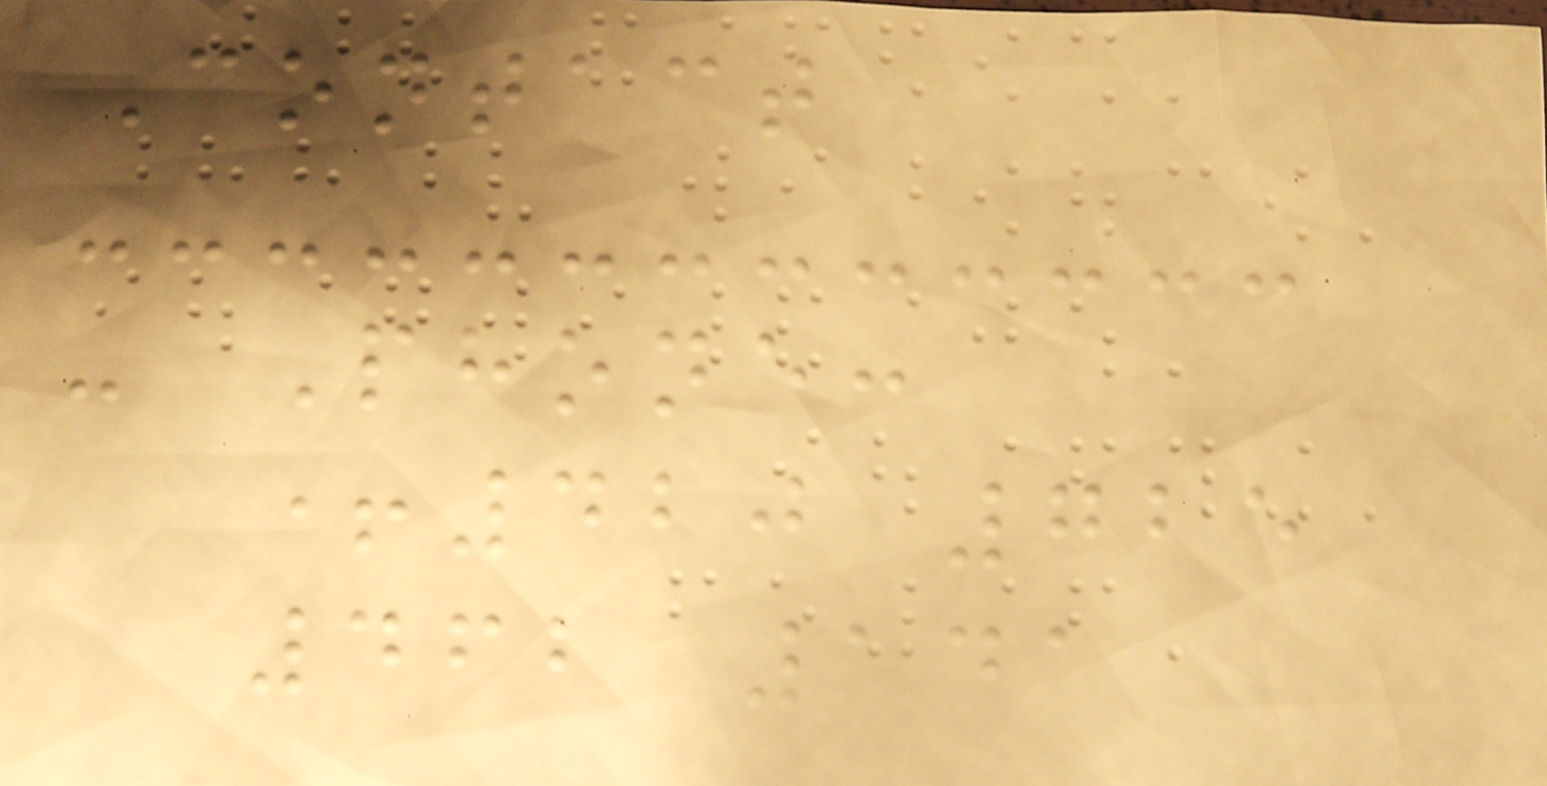Contact
- Phone:
+420 725
462 141
